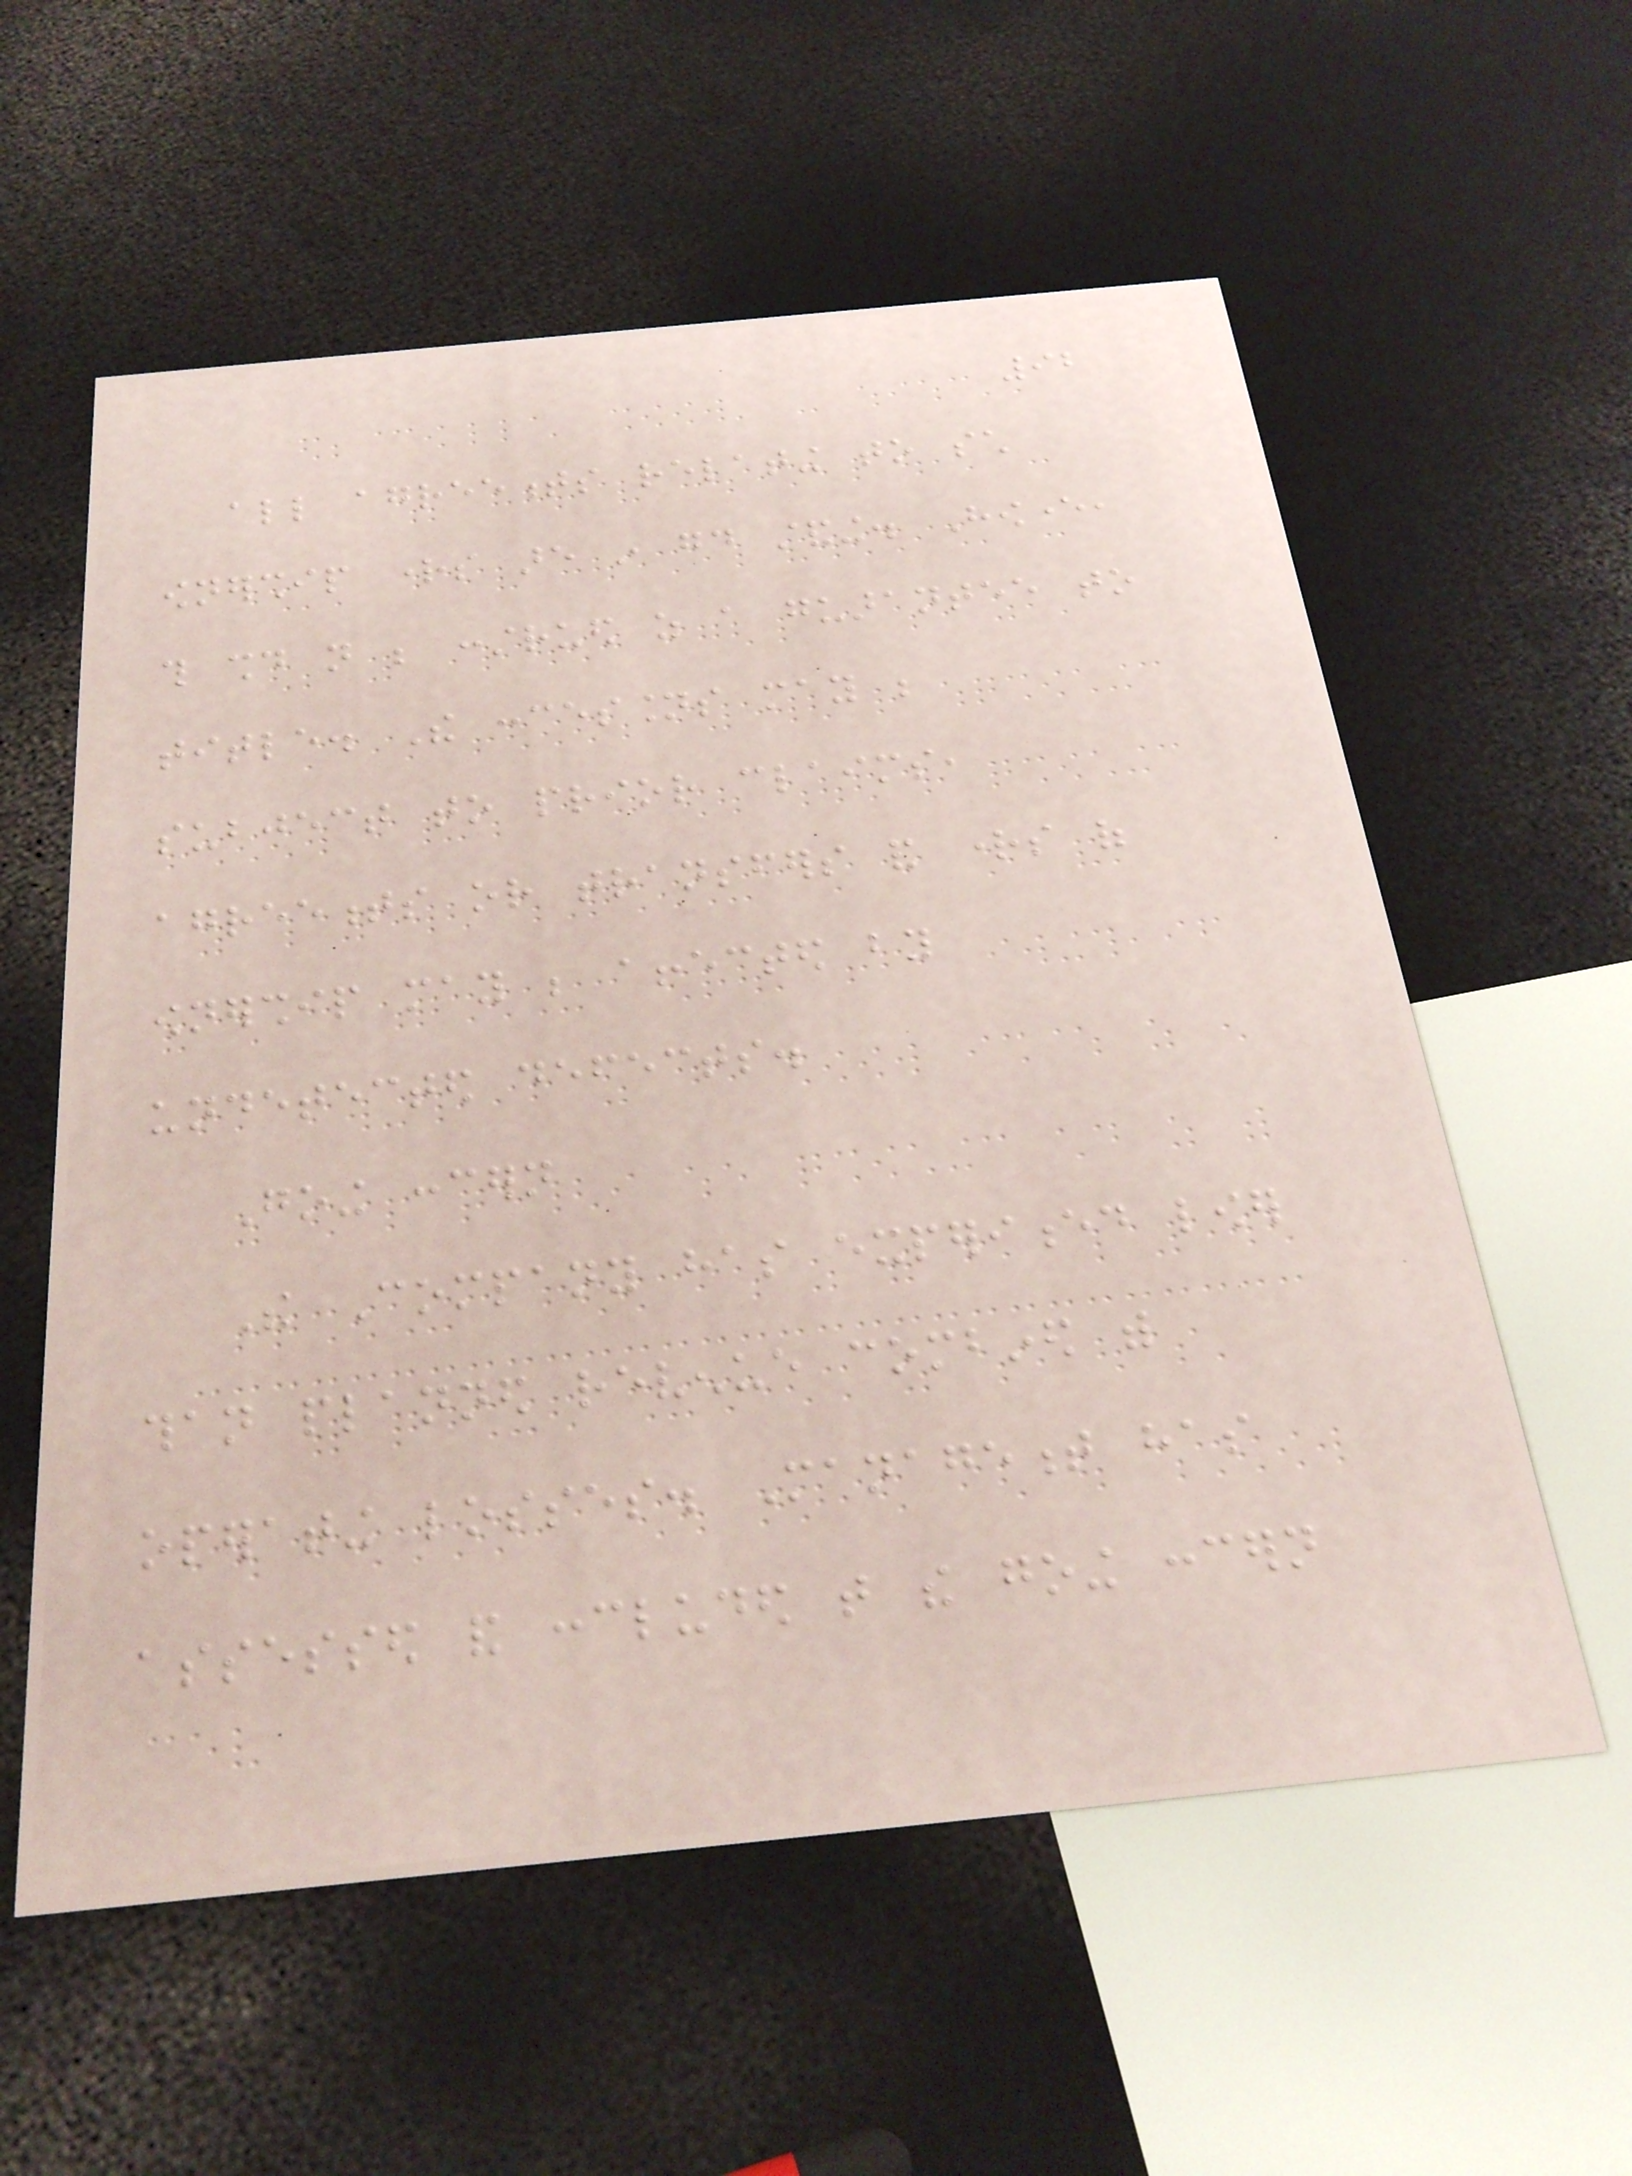92
all agreements relating to such
ownership rights are in good standing. However,
this should not be construed as a guarantee to
title. The concessions may be
subject to prior claims,
agreements or transfers and rights of
ownership may be affected by
undetected defects.
Going concern
The Company has experienced lower
than planned revenue combined with
operating losses. Management has
assessed and concluded that the going concern
